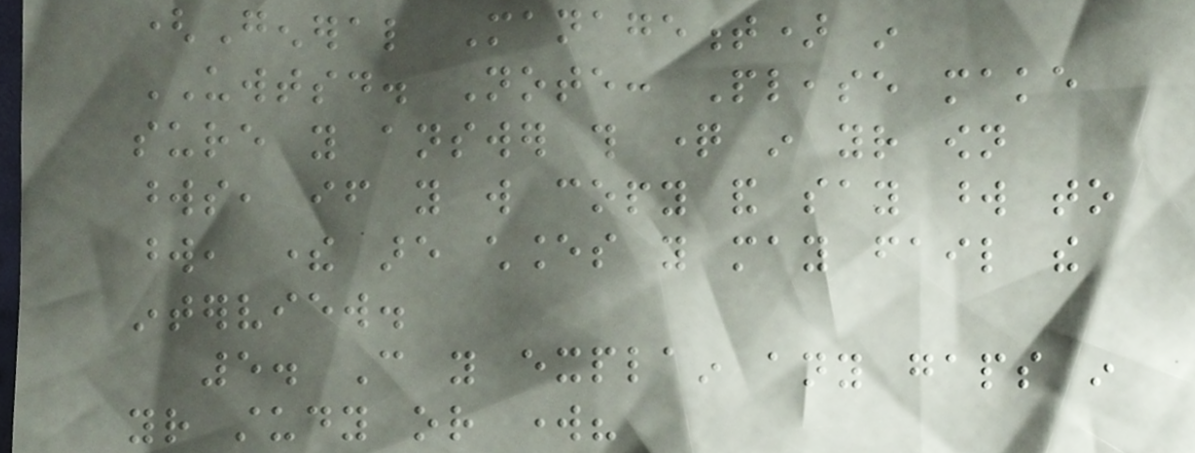(General Management) in
UWTSD. Note: Please make
sure you answer this question in your own
words, if you will copy and say word to
word, there are chances you may fail the
interview.
5. Can you explain any gaps in
your study or work?
